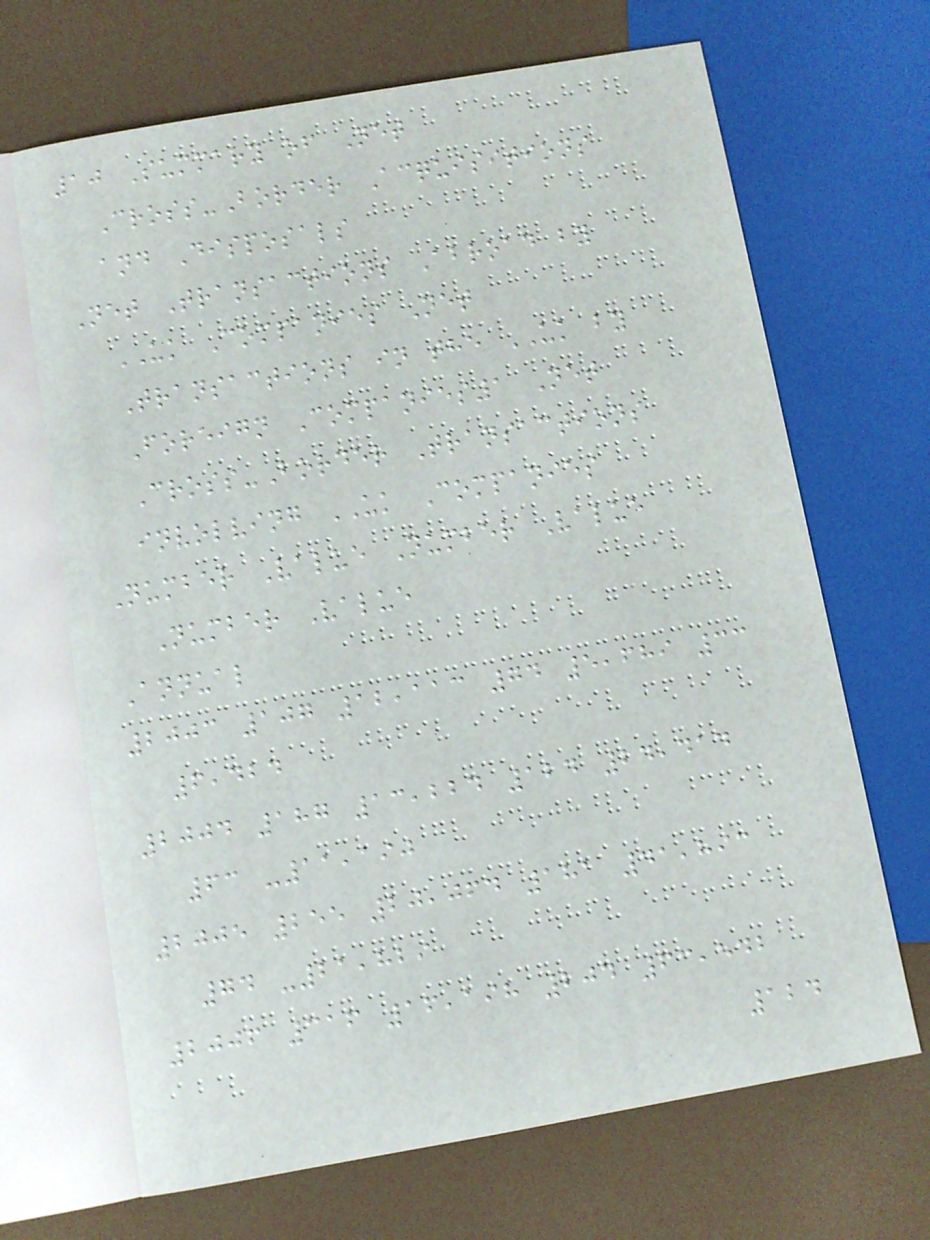10 Summary of Net
Cross-Border Acquisitions
and Disposals
Net Transactions Abroad by
UK Companies Net
Transactions in the UK by
Foreign Companies1 Net
Cross-Border Transactions
involving UK Companies
Number Value Number Value
Number Value
Annual
2003 107 12,113 74 5,689 33
6,424
2004 187 13,224 124 24,414
63 -11,190
2005 255 20,064 181 41,893
74 -21,829
2006 316 16,198 204 63,542
124
